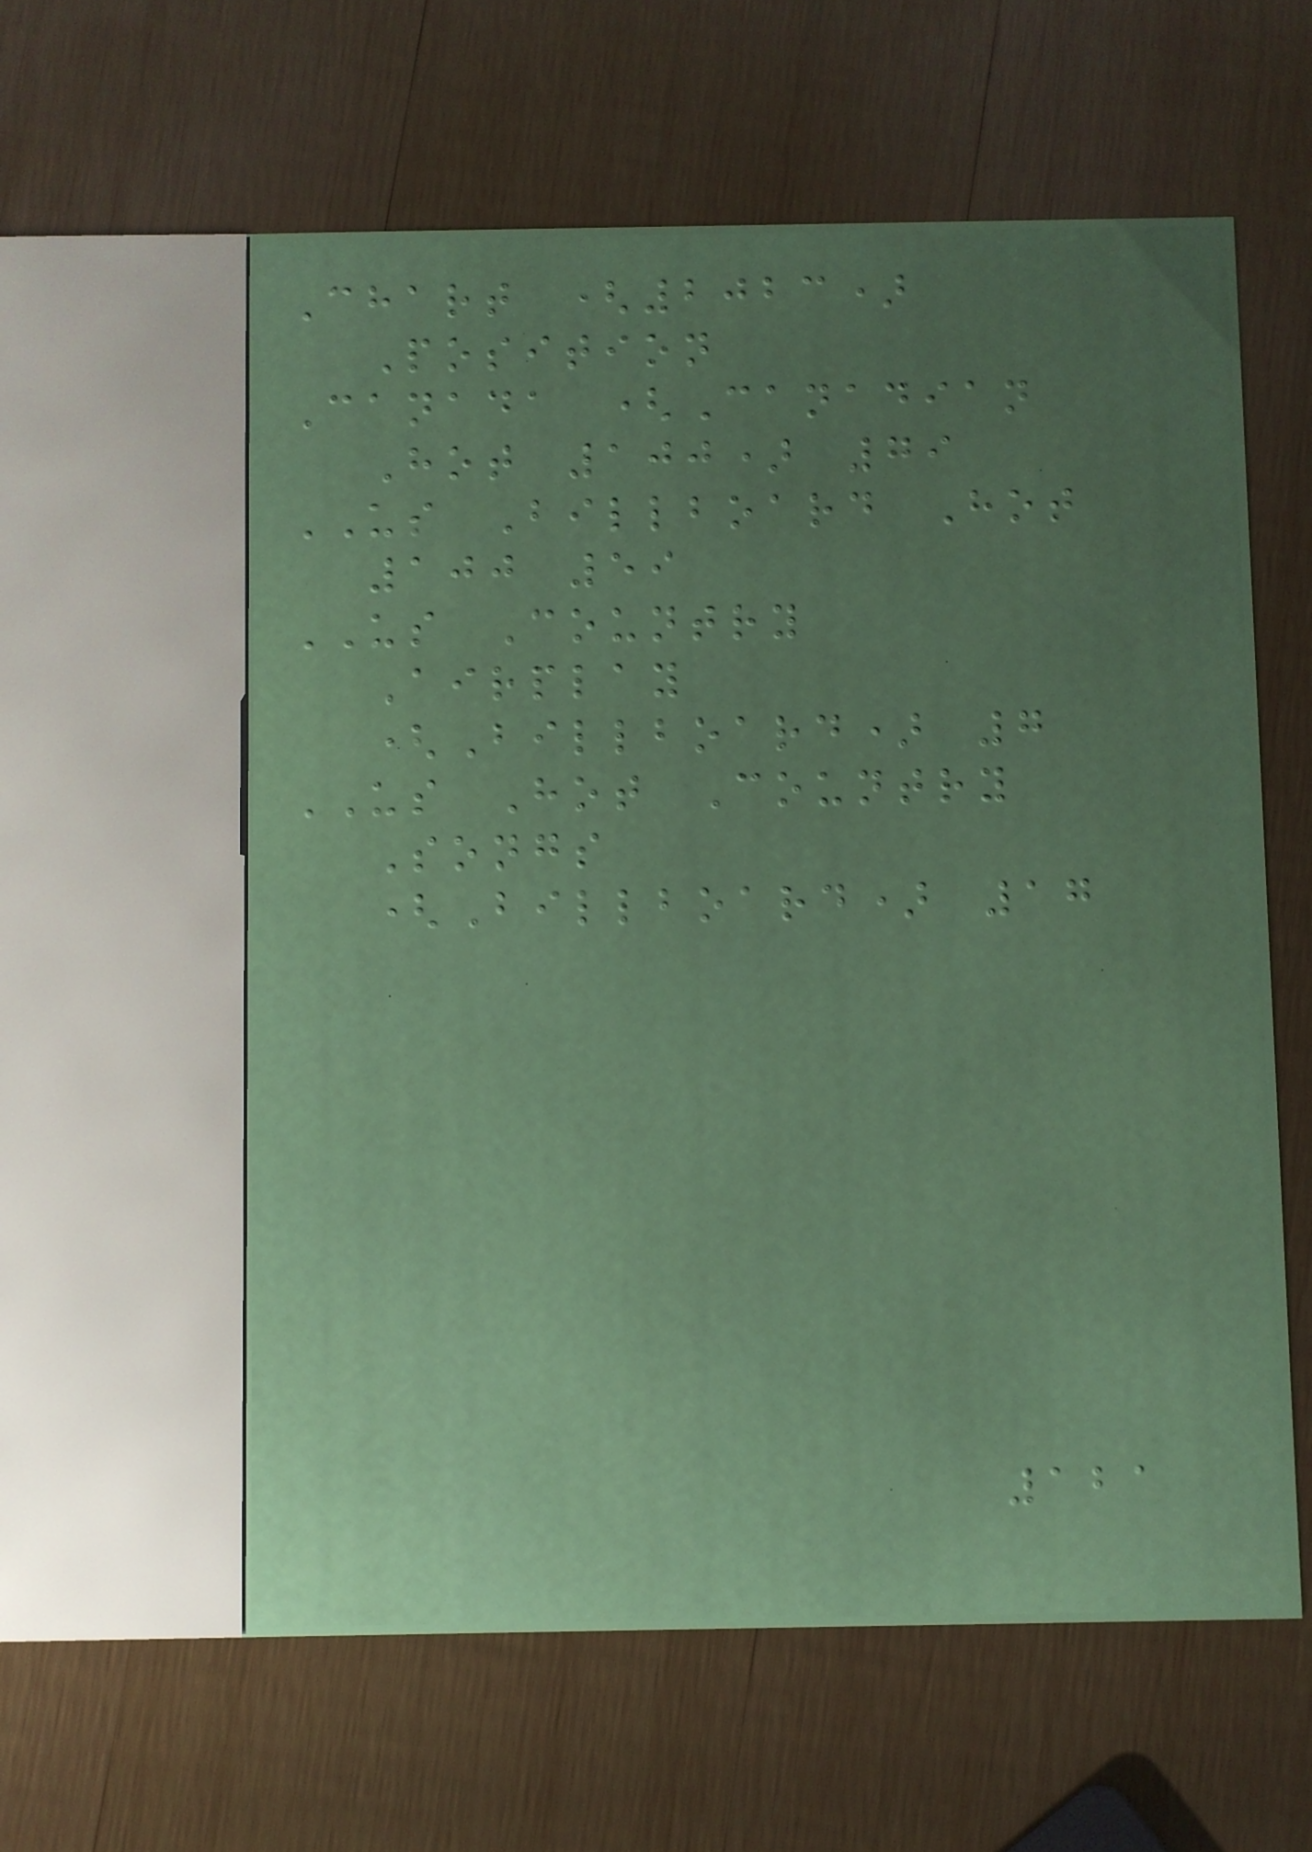Chart (2023)
Position
Canada (Canadian
Hot 100) 79
US Billboard Hot
100 59
US Country
Airplay
(Billboard) 7
US Hot Country
Songs
(Billboard) 17
121
